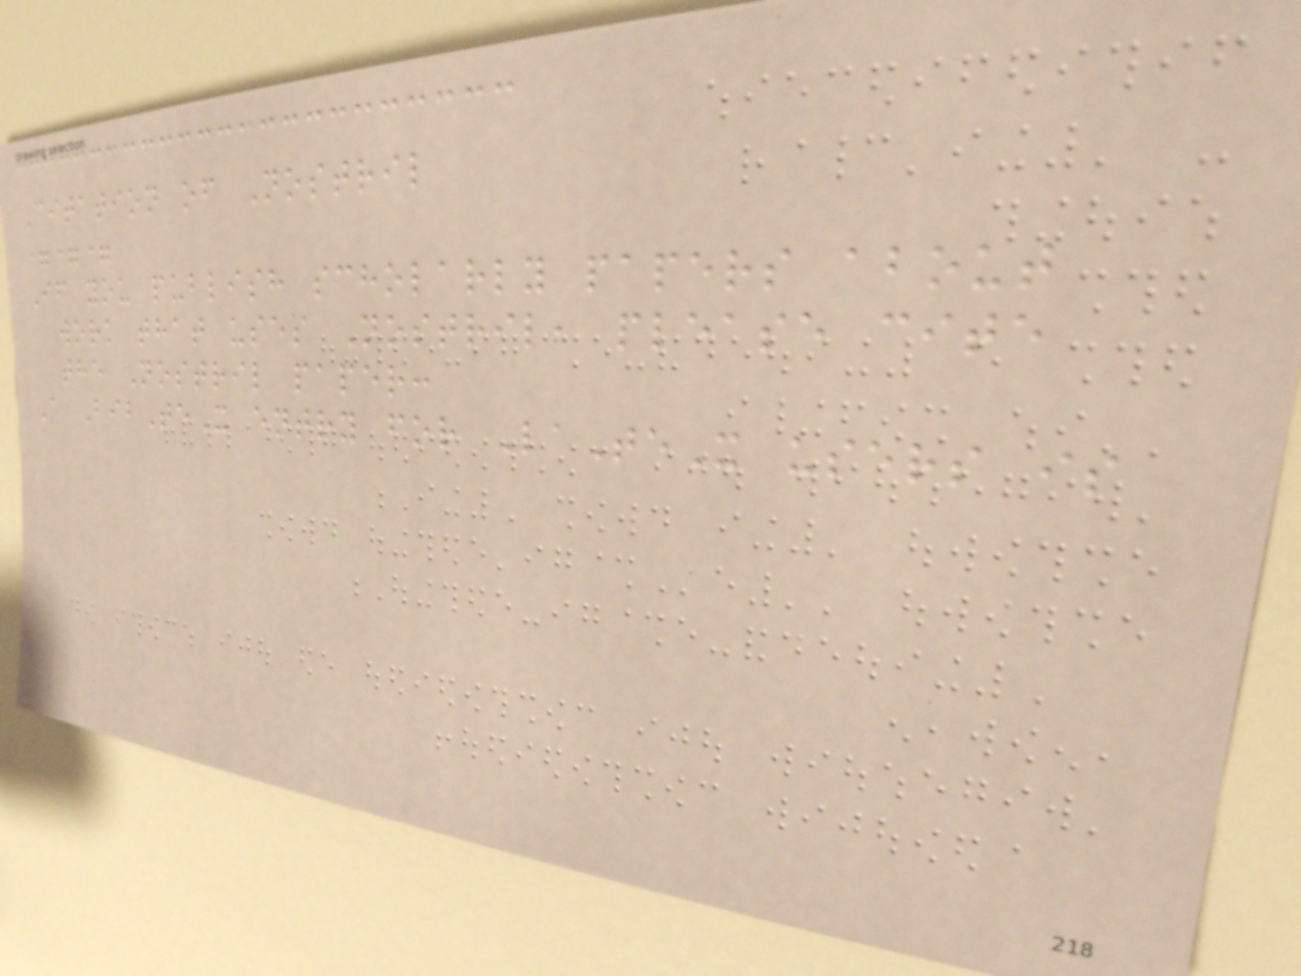Citation of Nostril
===
If you publish scholarly papers about
work that uses Nostril, please cite
the Nostril paper:
A BibTeX entry for LaTeX users is
